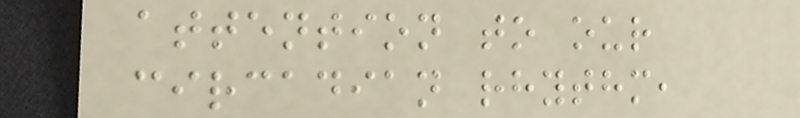attention to our
circadian rhythm,
